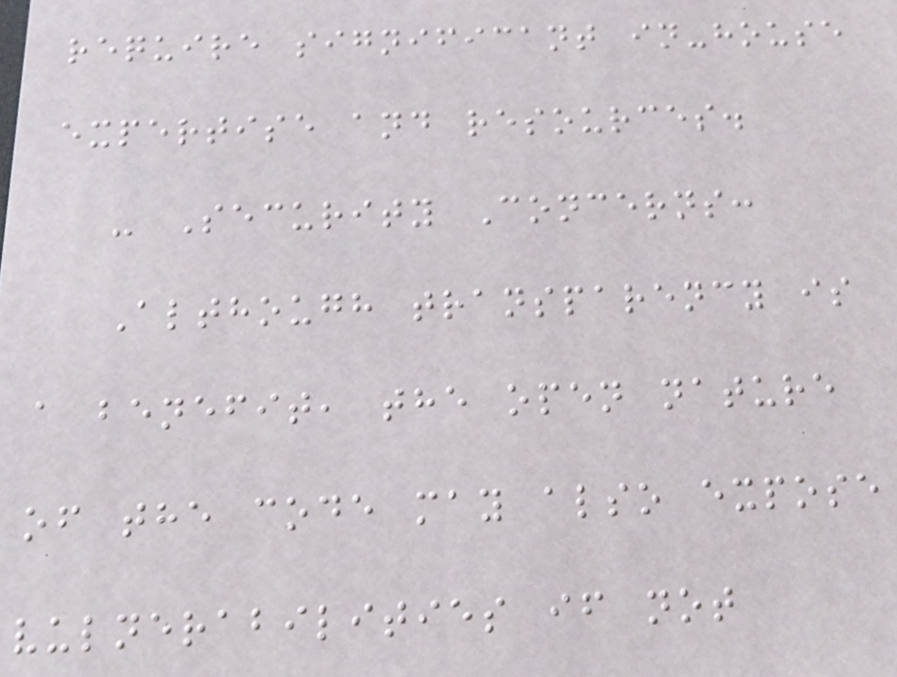require significant in-house
expertise and resources.
- Security Concerns:
Although transparency is
a benefit, the open nature
of the code may also expose
vulnerabilities if not
